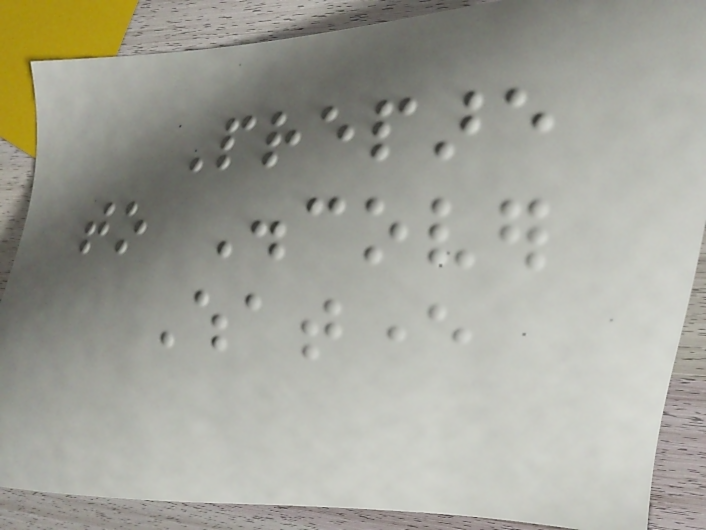Prepare
to Discover
Whatever
